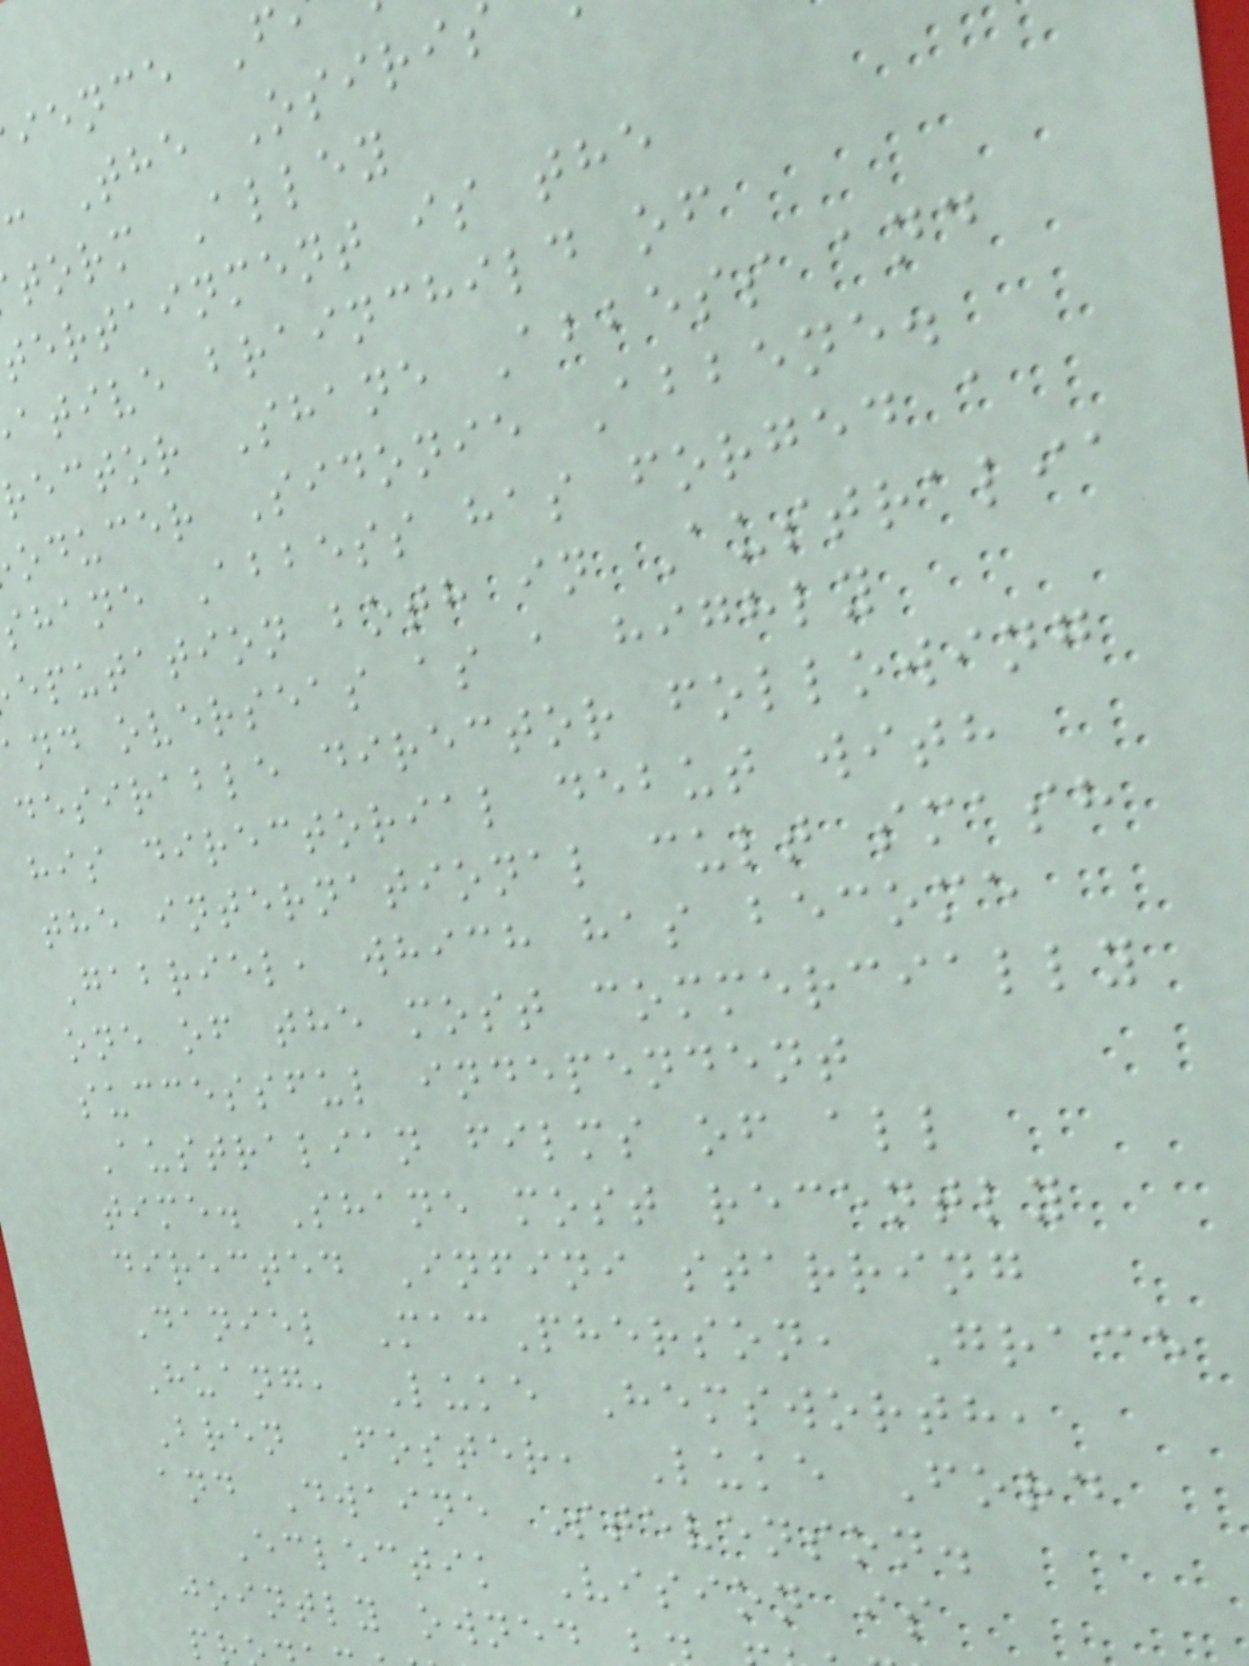ience F
The Osiris
torm Alley
tertainment is the
ative brainchild of
rector Shane Abbess and
oducer Sidonie Abbene.
shane Abbess has forged a
eputation both in Australia
and overseas as a highly
desirable director following
his directorial debut with
the international cult smash
Gabriel, which has become
one of the most commercially
successful independent
Australian films of all
time. Shane most recently
directed Infini starring
Daniel MacPherson, Grace
Huang, Luke Hemsworth,
Bren Foster, Luke Ford
and Dwaine Stevenson.
Eclectik Vision is
jointly owned
